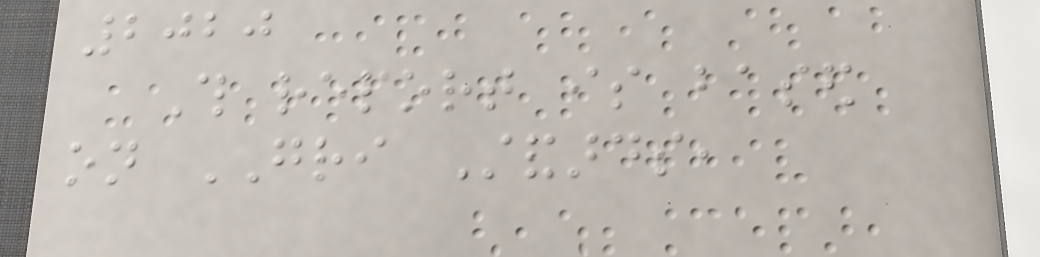2020
This report is based
on GRI Standards,
